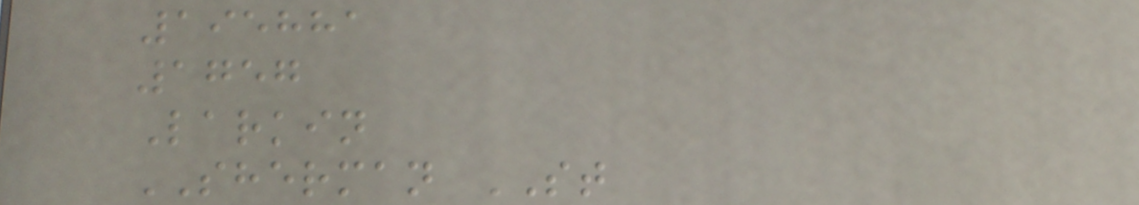195881
1757
Larkin
SHERMAN ST
